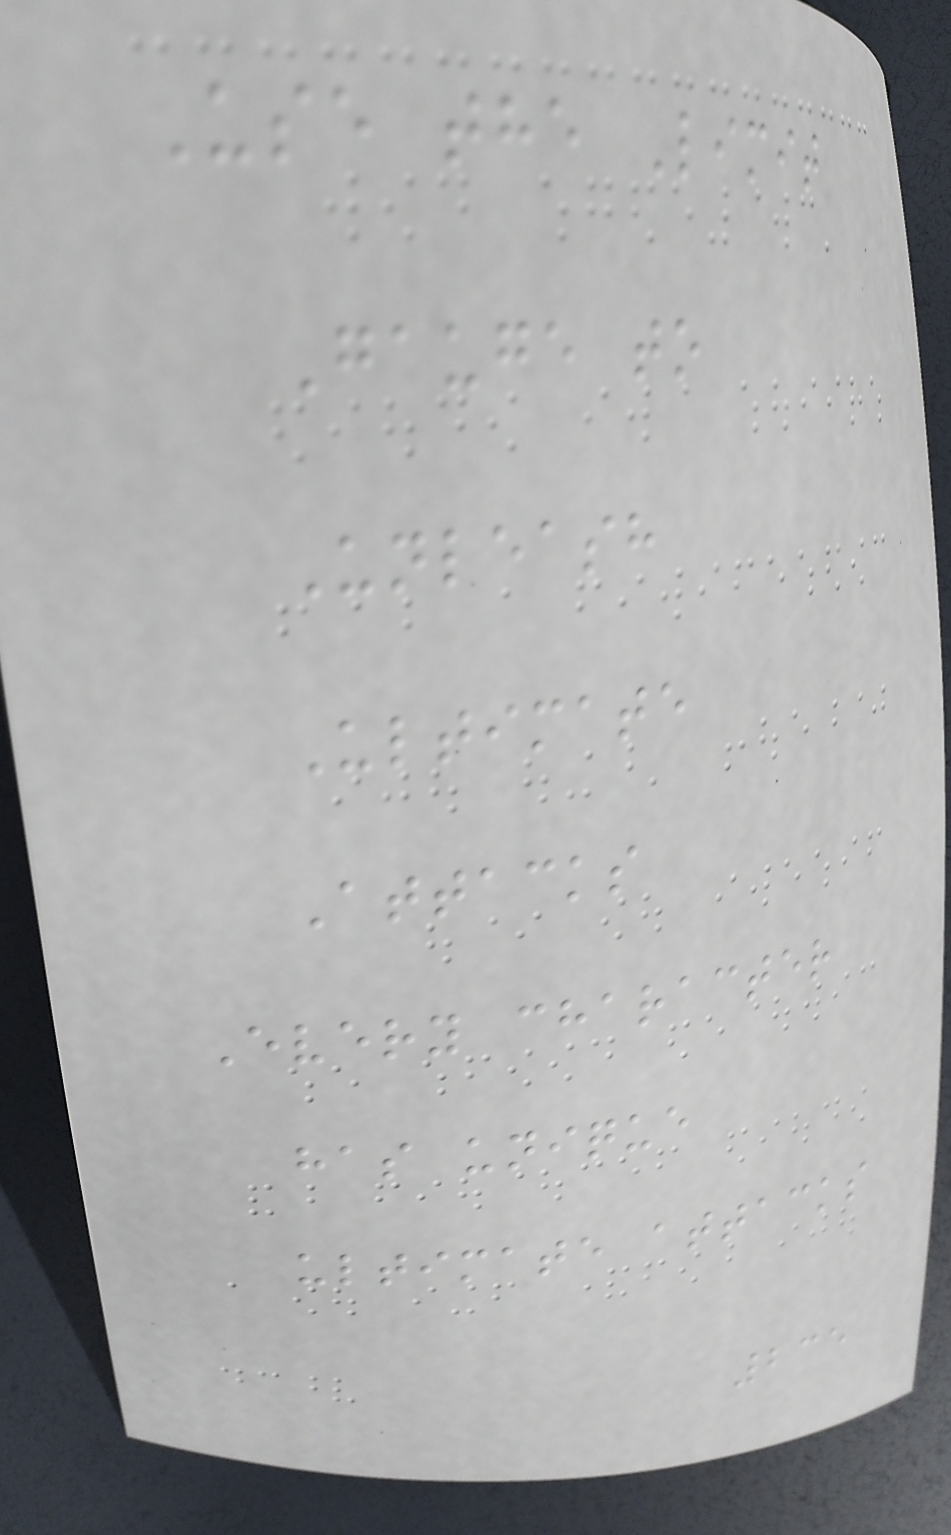Use the Limit
Gauge to
Unleash
Ultimate
Attacks
Every character
has unique
ultimate attacks
235
